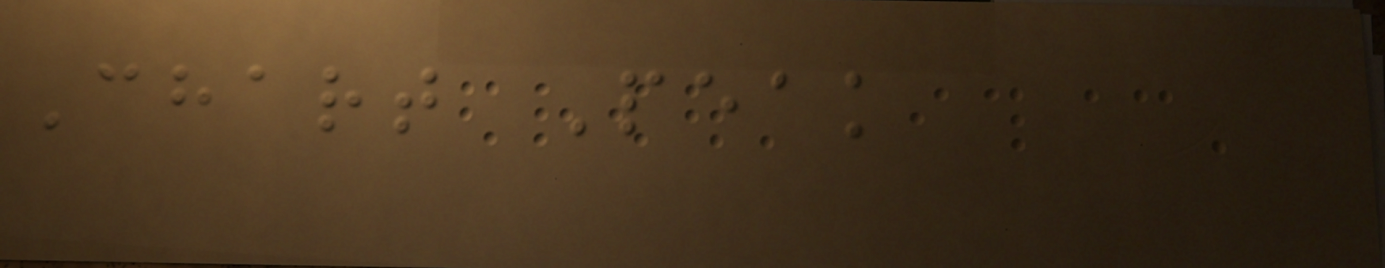Chart Peak
